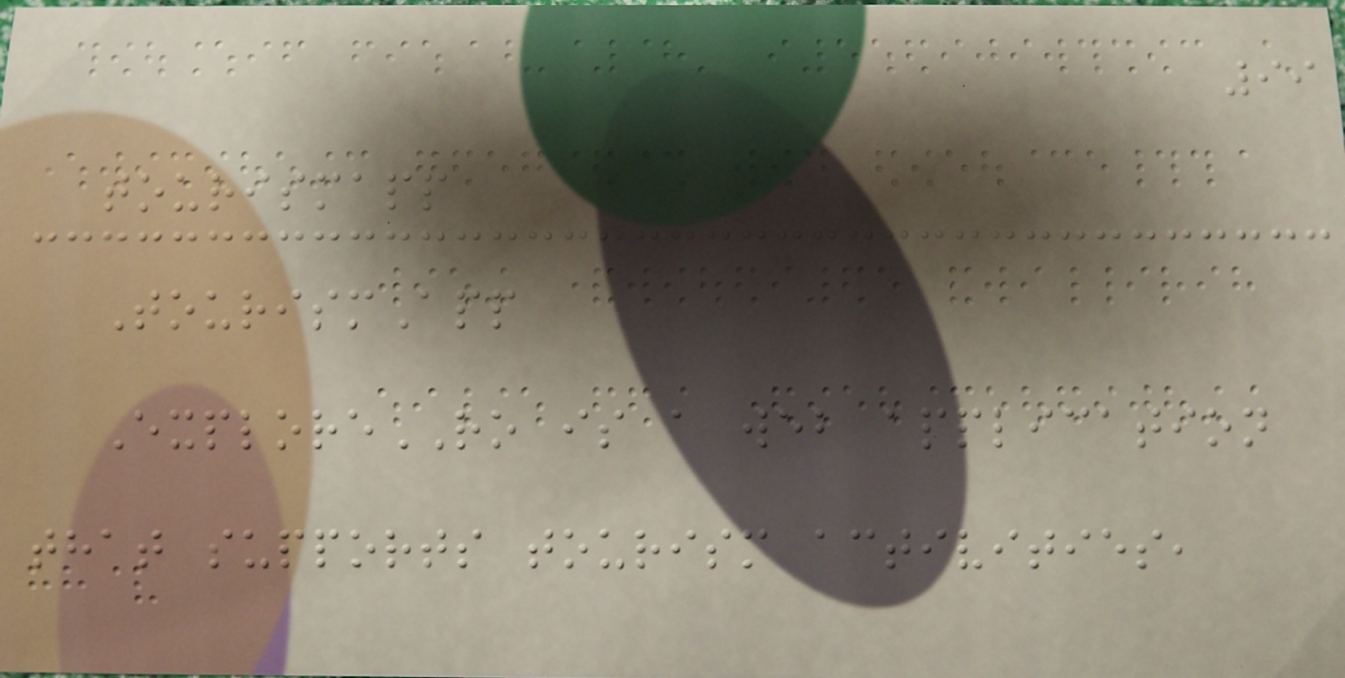99
tourismapp
TourismApp
ExploreRO is a web application
that supports tourism activities,
